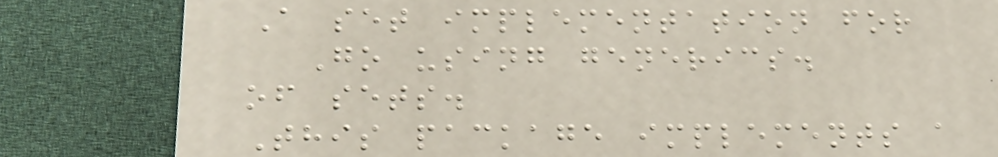A set implementation for
Go using generics.
of sets.
This package implements a
